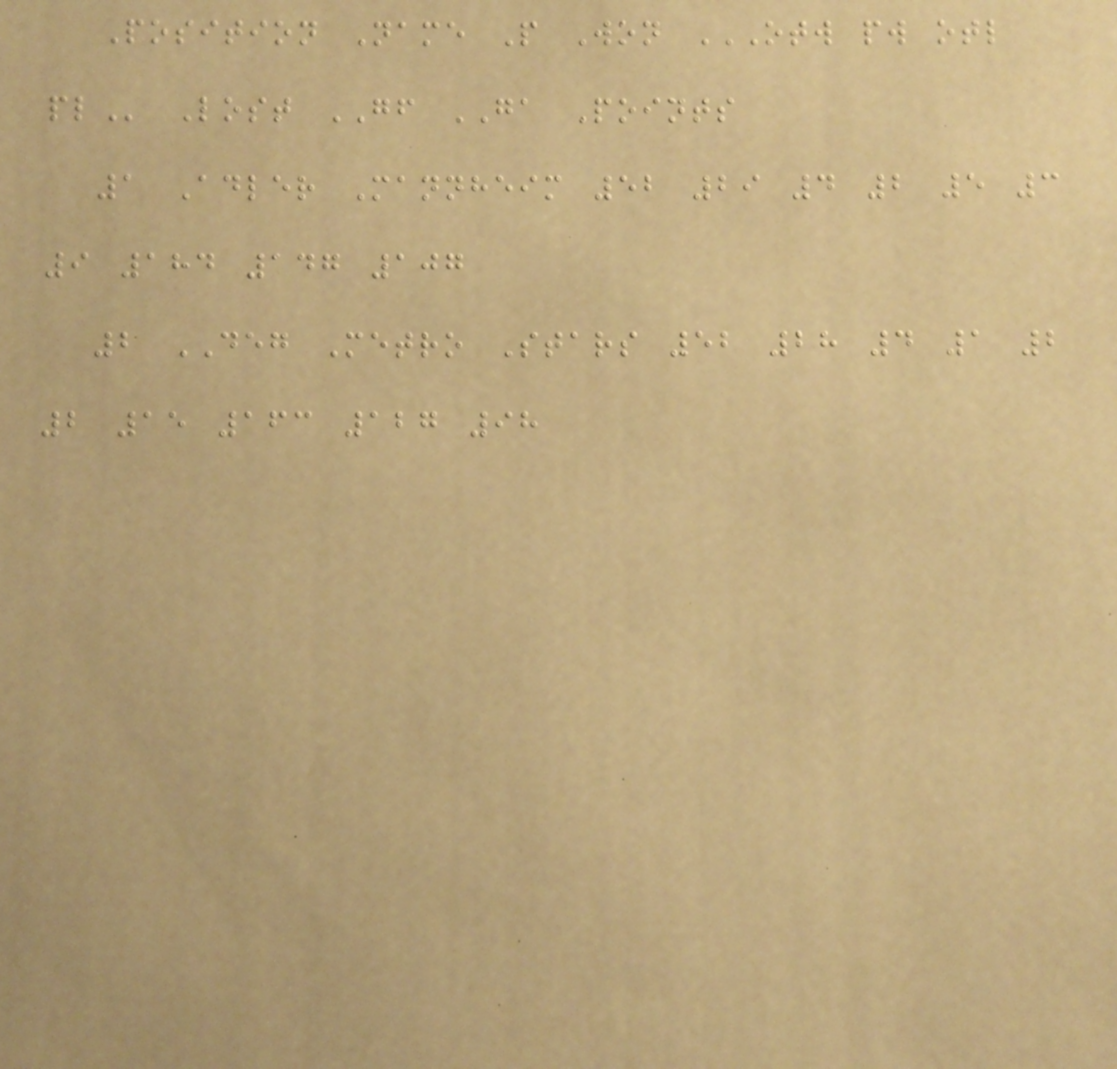Position Name P Won OTW PW OTL
PL Lost GF GA Points
1 Adler Mannheim 52 29 4 2 5 3
9 184 147 107
2 DEG Metro Stars 52 28 4 1 2
2 15 163 127 98
